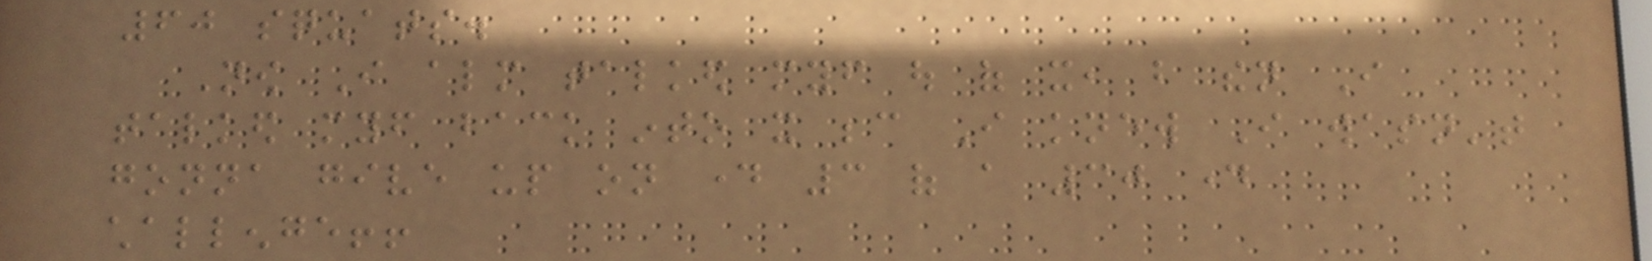60 squats.
Now I almost talked myself out of it, but then I
talked myself back into it because I knew I wasn't
gonna give up on day 3 of a 30 day
challenge!!
